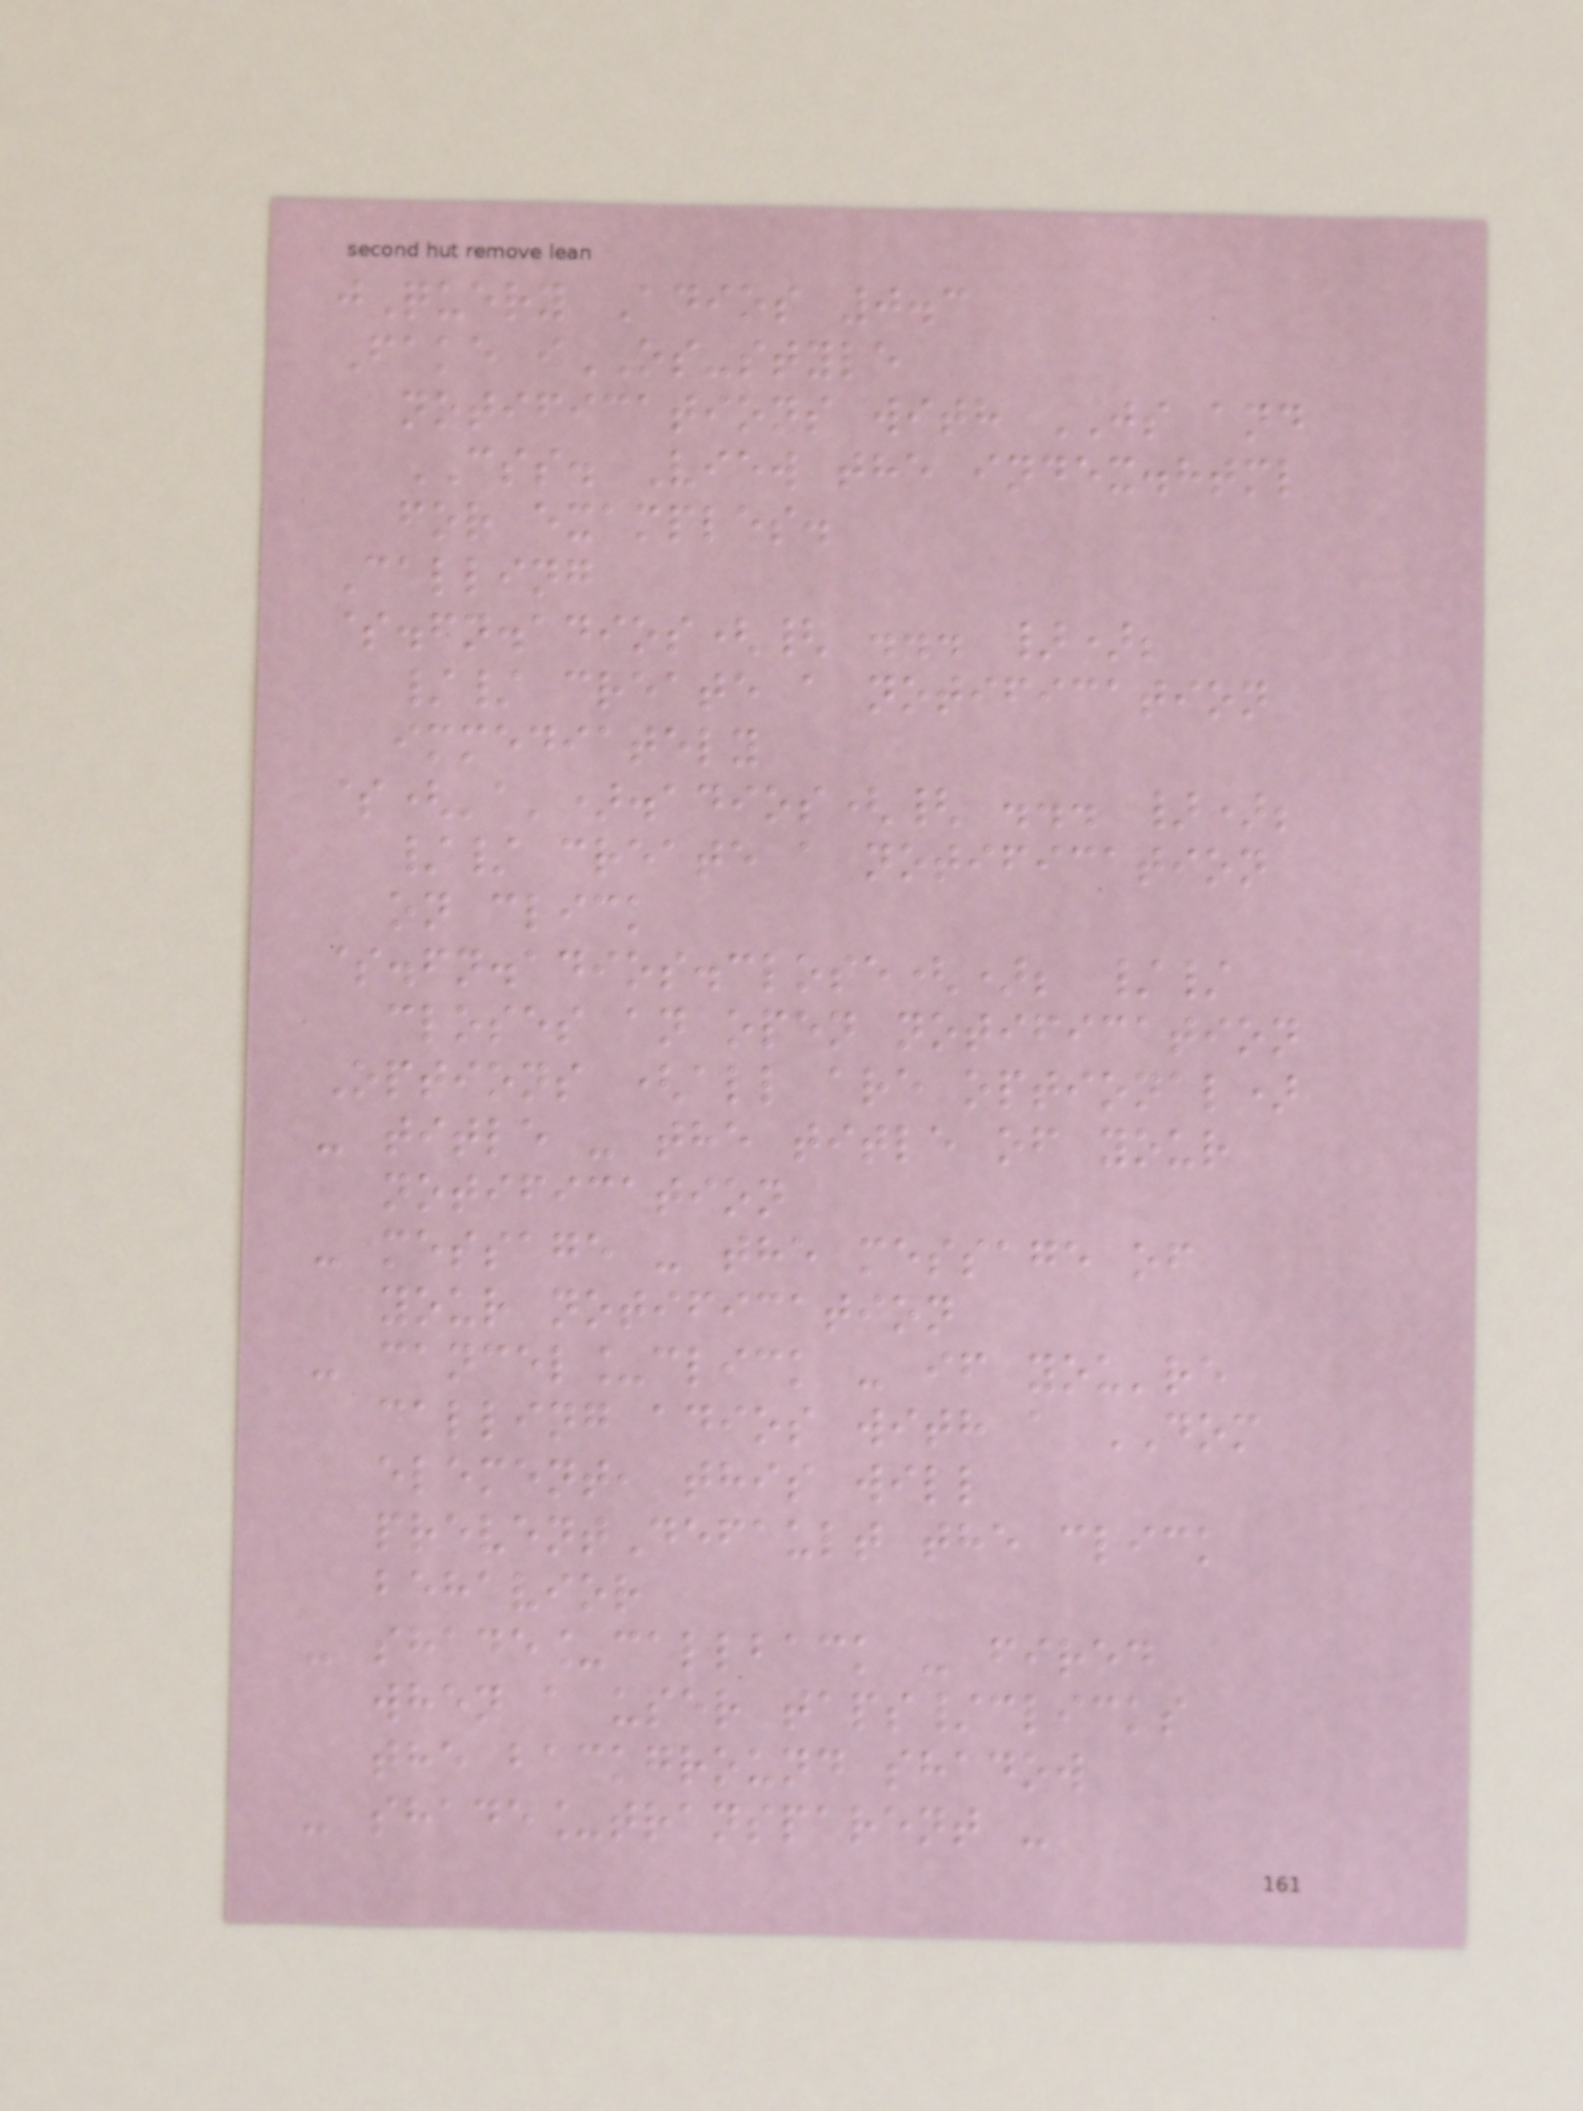jQuery Adios 0.3
Fake iOS-style
notifications with JS and
CSS. View the index.html
for examples.
Calling
$.fn.adios({ ... });
// create a notification
immediately
$('a').adios({ ... });
// create a notification
on click
$.fn.adios.close(); //
closes an open notification
Options (all are optional)
- title - the title of your
notification
- message - the message of
your notification
- cancel_click - if you're
calling adios with a DOM
element, this will
preventDefault the click
behavior
- shade_callback - fired
when a user taps/clicks
the background shadow
- shade_transparent -
